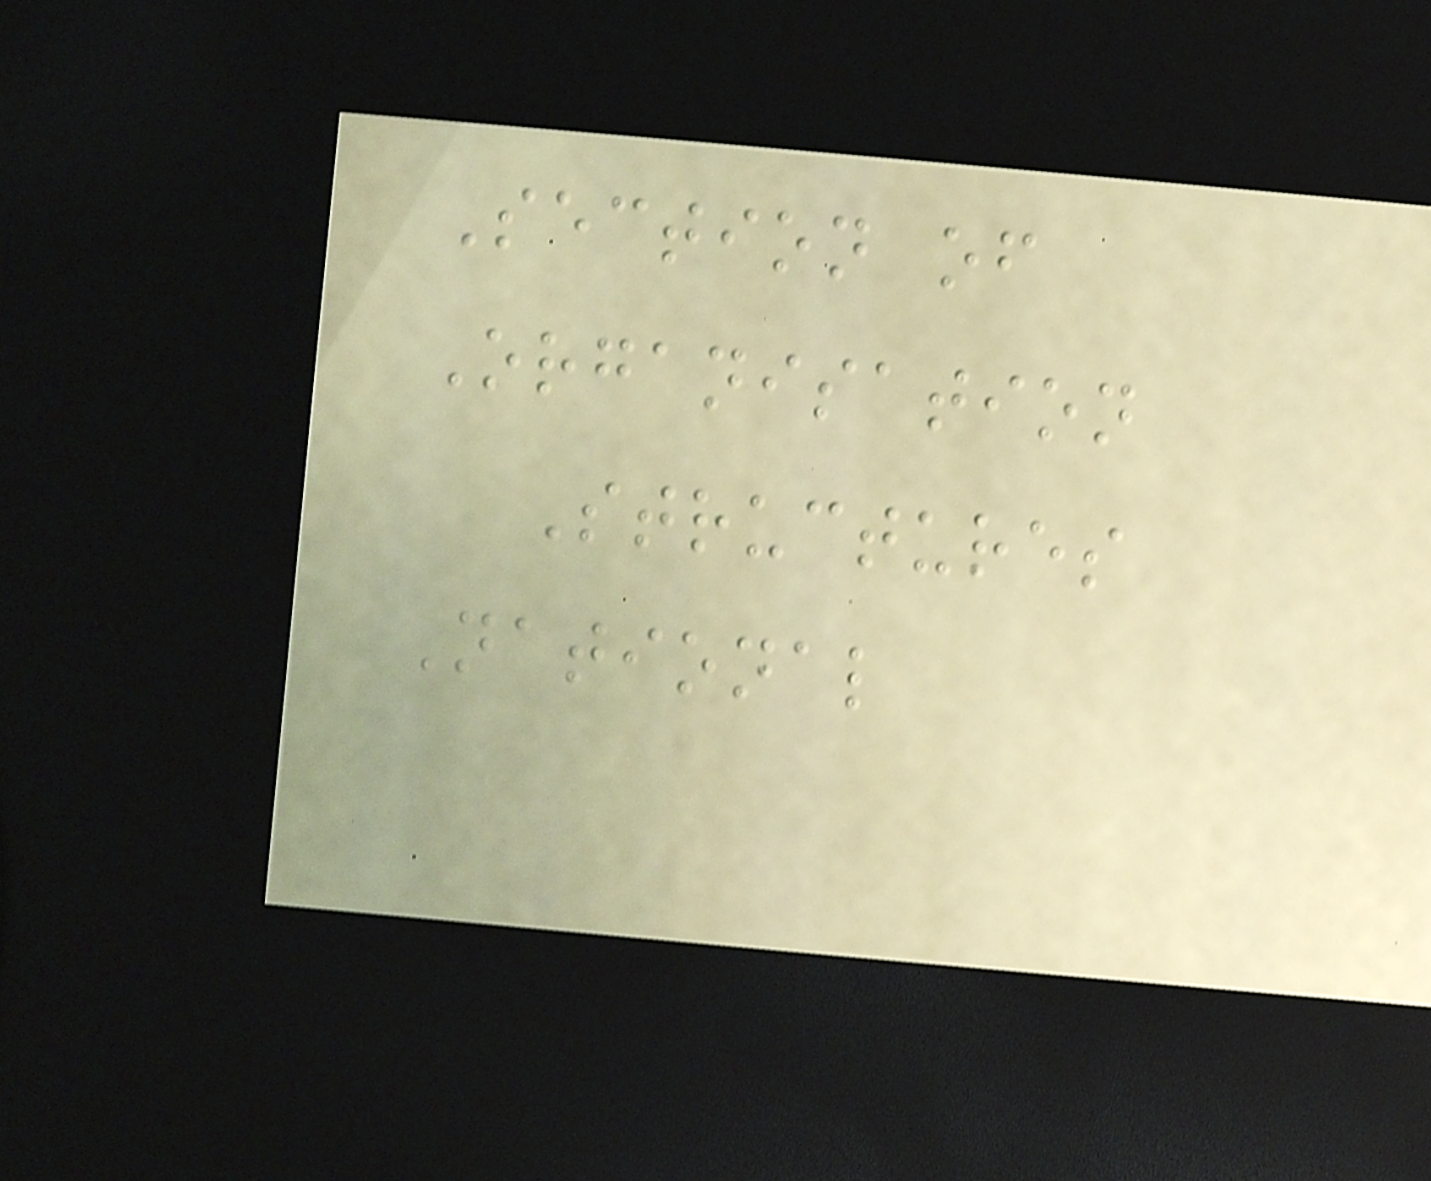Section of
Organisation
Structures
National
